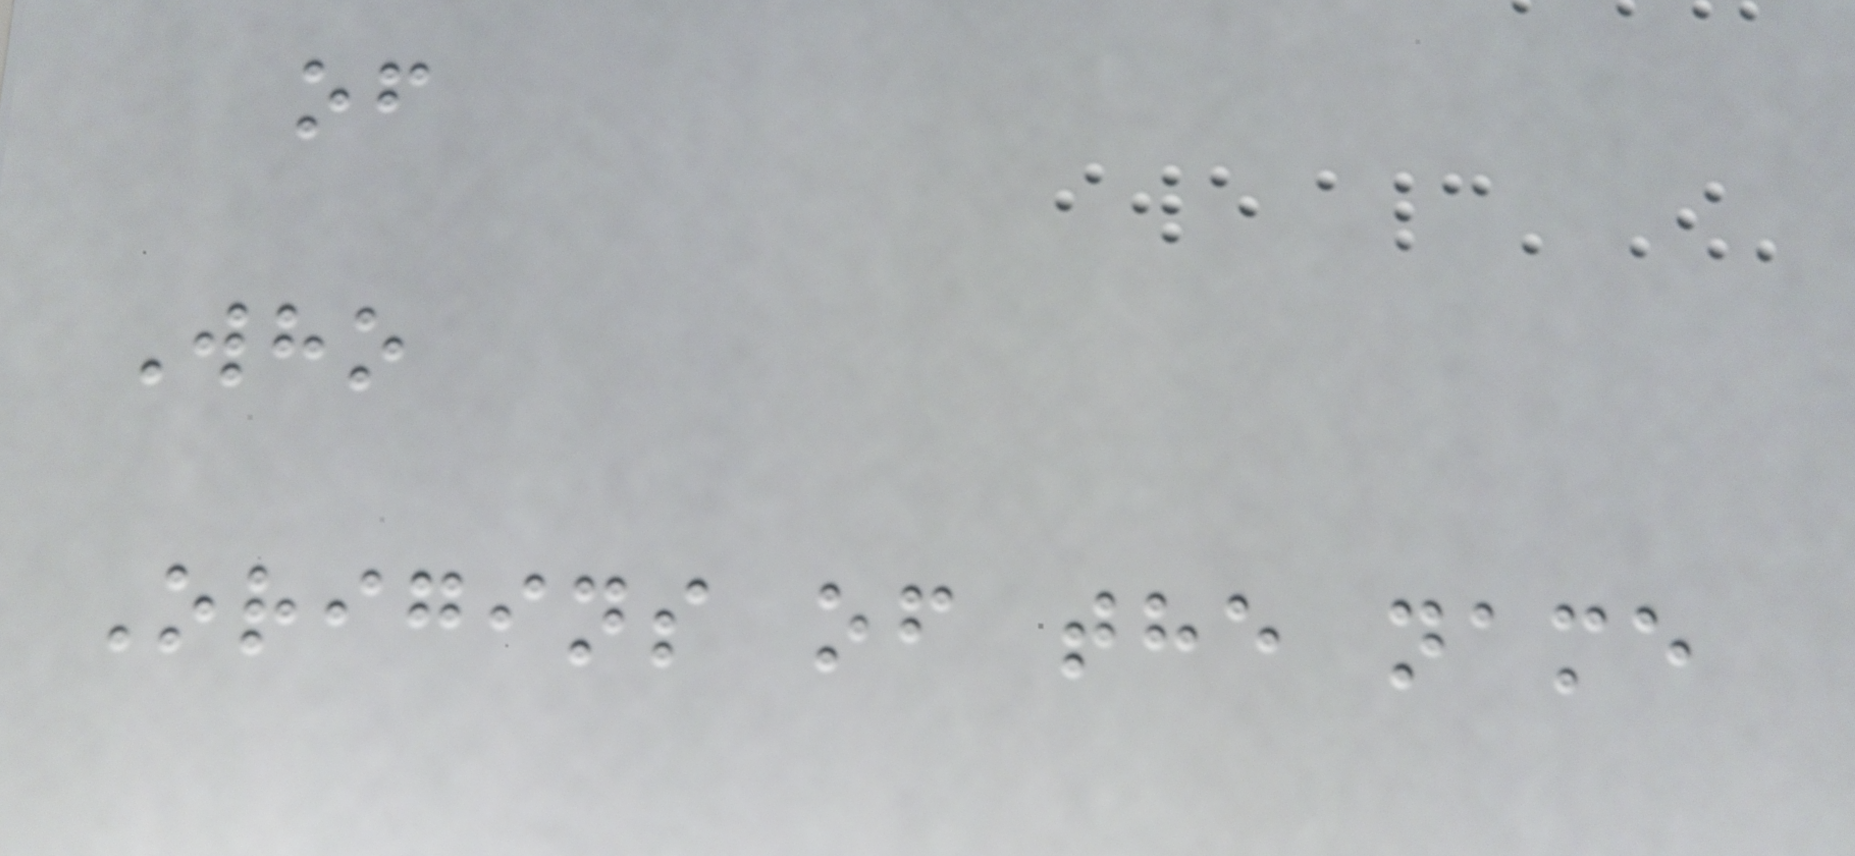of
Who
Origins of the name
